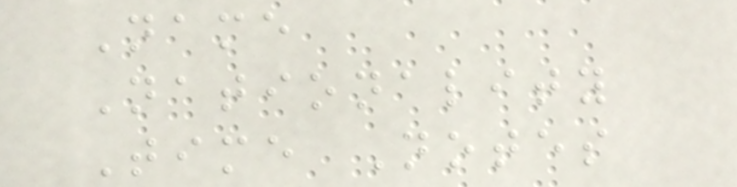Name
Nationality
Time Notes
